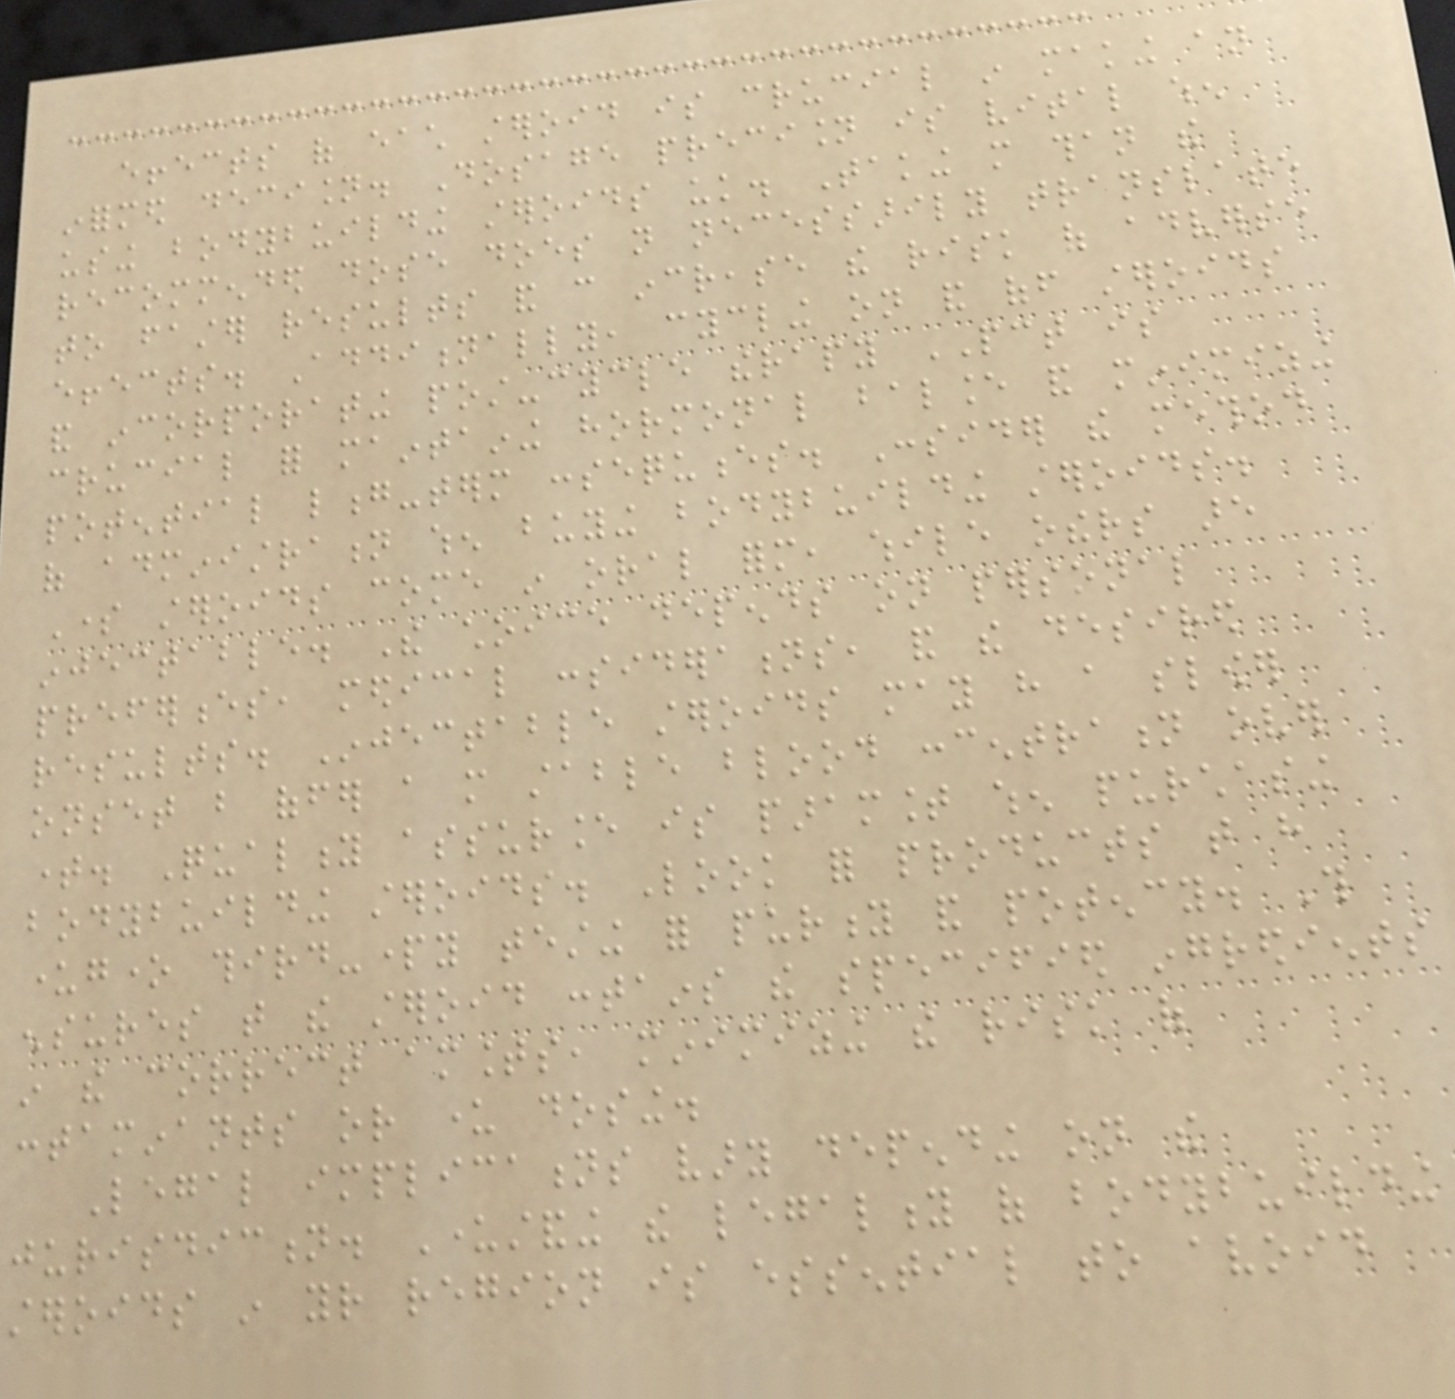effects of each steroid is crucial in making an
informed decision. Dosage precision is vital when
using bodybuilding steroids uk. Taking more than the
recommended dose does not necessarily translate
to faster results and can increase the risk of adverse
effects. Additionally, cycling on and off steroids
and incorporating post-cycle therapy PCT is
crucial for maintaining hormonal balance and minimizing
potential long-term consequences. Consider the method
of administration when buying bodybuilding steroids.
Some steroids come in oral form, while others are
injectable. The choice depends on personal
preferences, medical considerations, and the desired
results. Injectable steroids may have a slower
onset but offer a more stable blood concentration over
time. Quality assurance is paramount when purchasing
bodybuilding steroids. Look for products that have
undergone third-party testing for purity and potency. This
ensures that the steroid contains the specified ingredients
in the correct amounts, minimizing the risk of
contaminants or under dosing.
Legal implications vary depending on the
jurisdiction. Understanding the legality of bodybuilding
steroids in your region is essential to avoid
